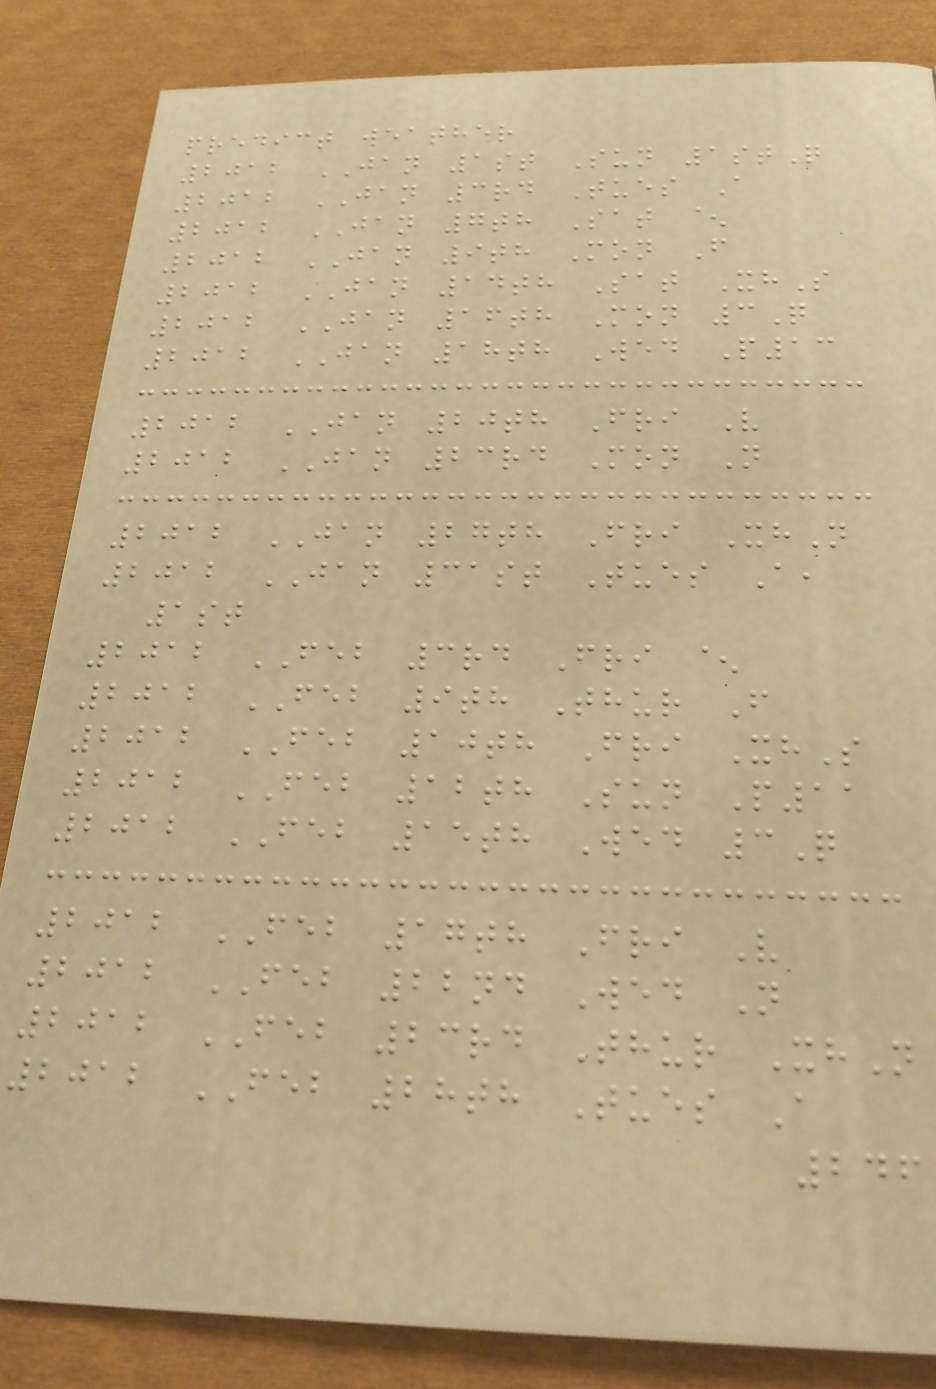predict weather
2012 JAN 1st Sun 1stQ
2012 JAN 3rd Tues A
2012 JAN 7th Sat ^
2012 JAN 9th Mon F
2012 JAN 14th Sat XhS
2012 JAN 16th Mon 3Q
2012 JAN 18th Wed P13
2012 JAN 20th Fri V
2012 JAN 23rd Mon N
2012 JAN 27th Fri XhN
2012 JAN 31st Tues A,
1st
2012 FEB 3rd Fri ^
2012 FEB 9th Thur F
2012 FEB 10th Fri XhS
2012 FEB 12th Sun P11
2012 FEB 15th Wed 3Q
2012 FEB 17th Fri V
2012 FEB 22nd Wed N
2012 FEB 23rd Thur XhN
2012 FEB 28th Tues A
246
